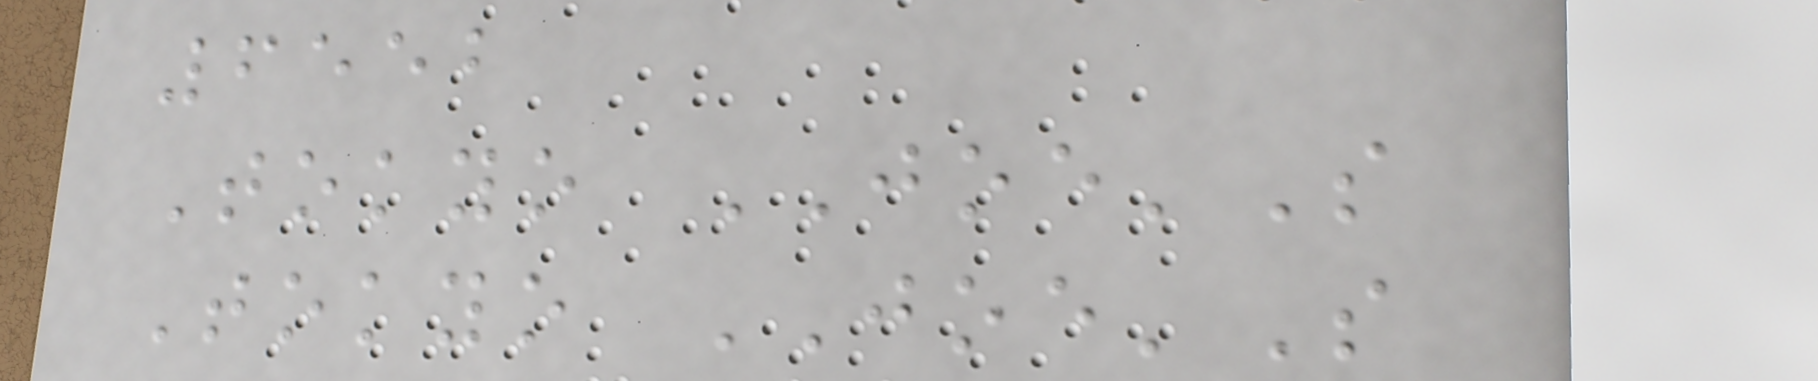6552
Tokyo JOE'S
Tokyo JOE'S
